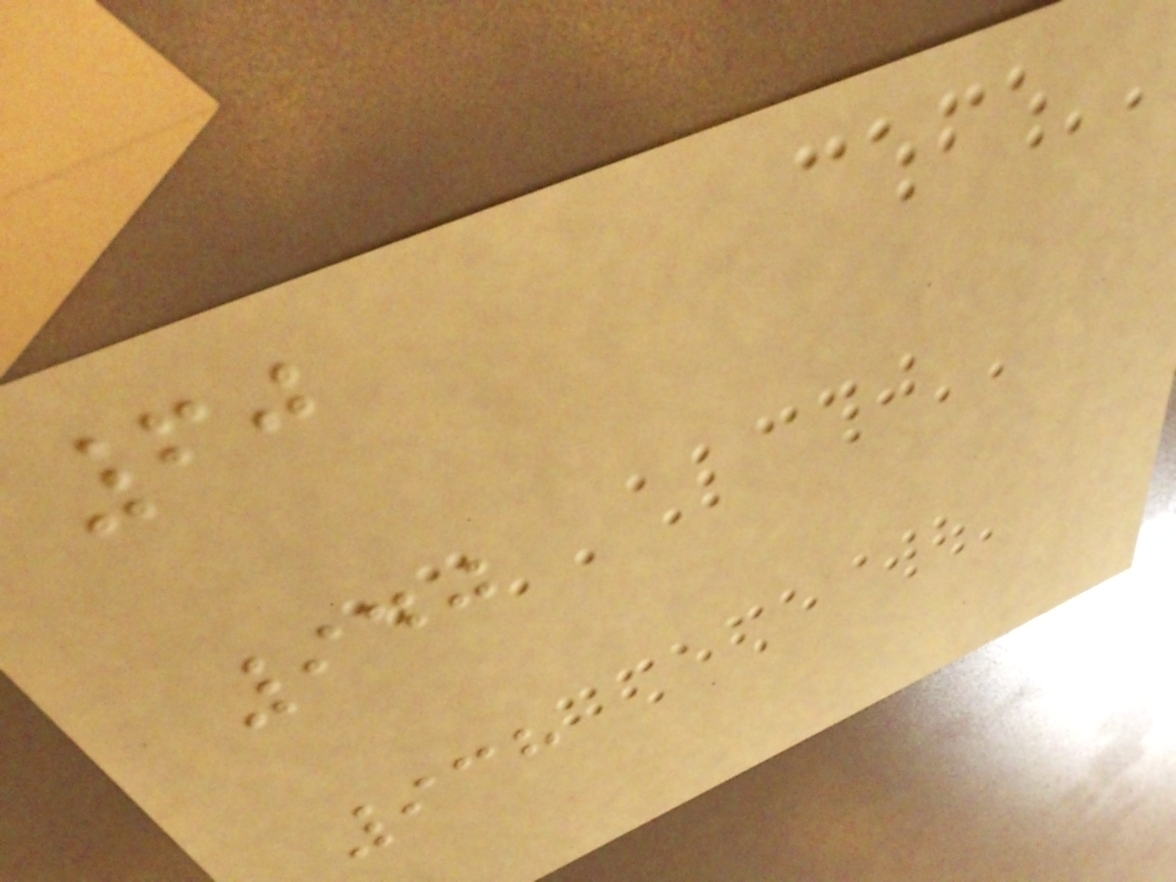60
940
938
